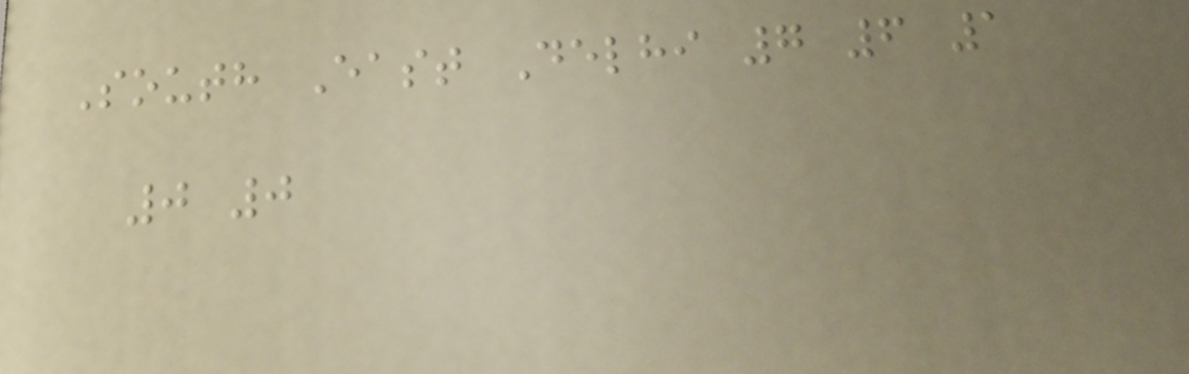South East Delhi 7 6 1
0 0
